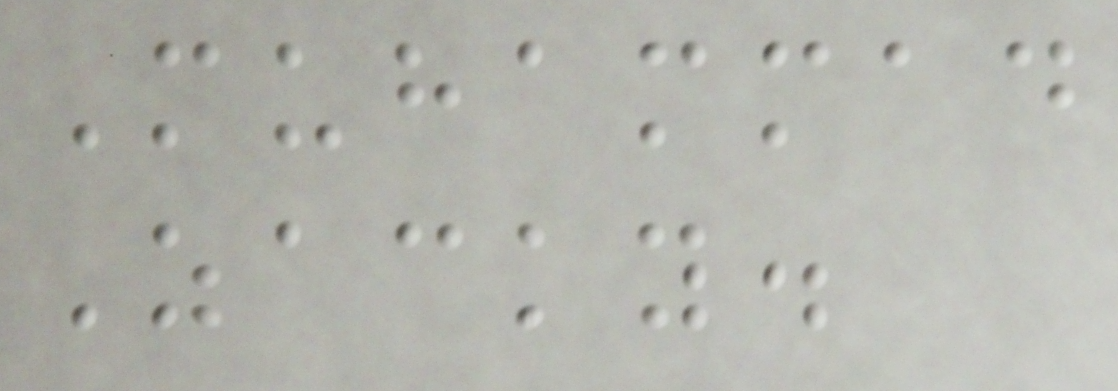Muhammad
Zacky.
